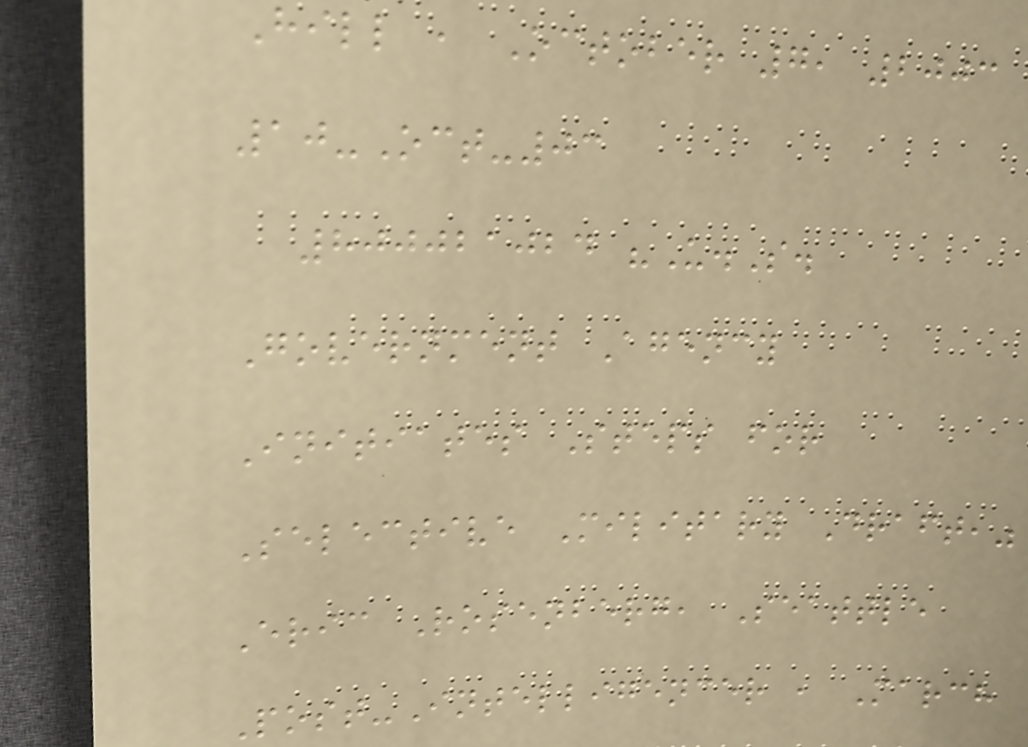Hill , October 7, 2003
10-Oct-03
800021024 "U.S.
Government Agency
Initiates Steps for
Selective Military Draft,"
Eric Rosenberg, Seattle
Post-Intelligencer , March
